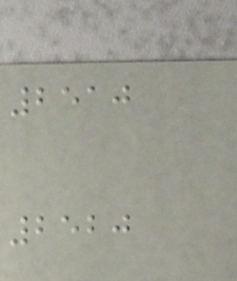2510
2520
